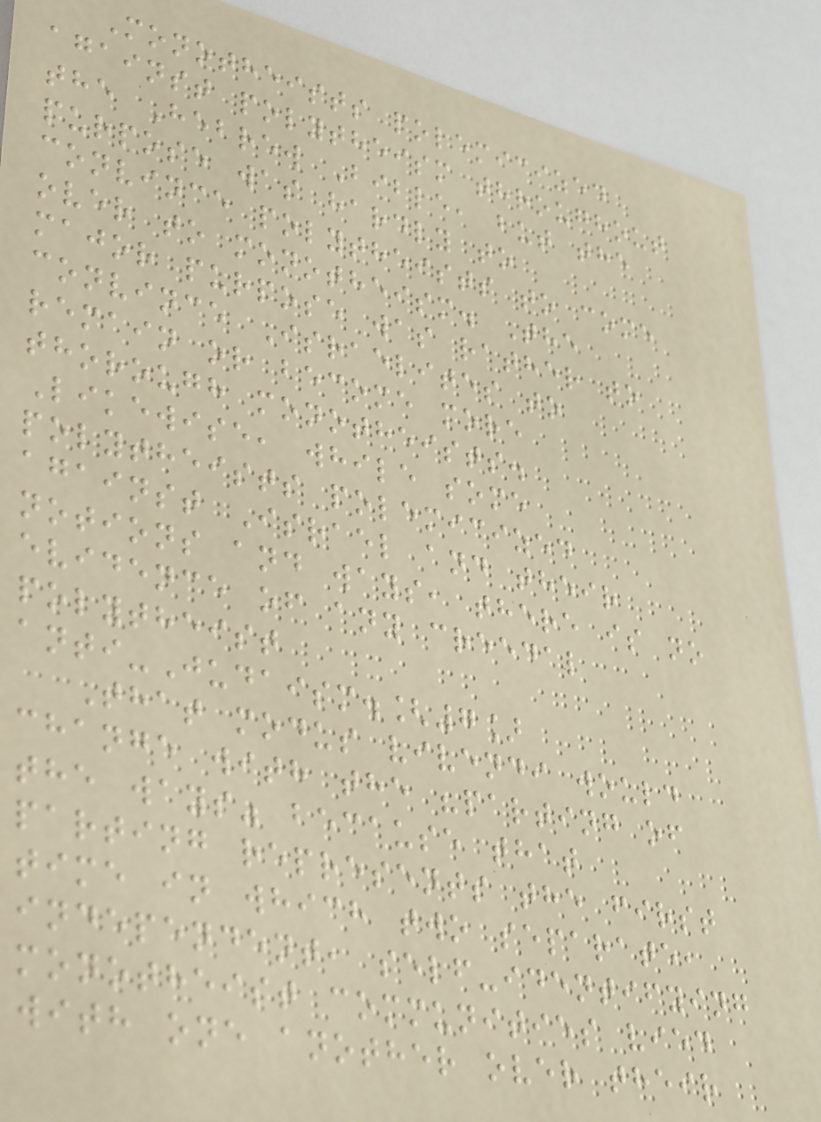Monotheists polemicized
against polytheism throughout
the Hebrew Bible, but the
purpose was hardly to
convince polytheists to come
over to monotheism. The
major purpose was rather to
convince Israelites to
remain or become more
thorough monotheists.
Likewise, while some
polytheists polemicized
against Israel and their
notions and ways, there is no
evidence of any creedal
polytheist
anti-Judaism.[7]
That modus vivendi would
change with the "parting of
the ways" because that
parting represents the first
time in which two separate,
independent, self-identifying
monotheist communities vied
with one another over their
